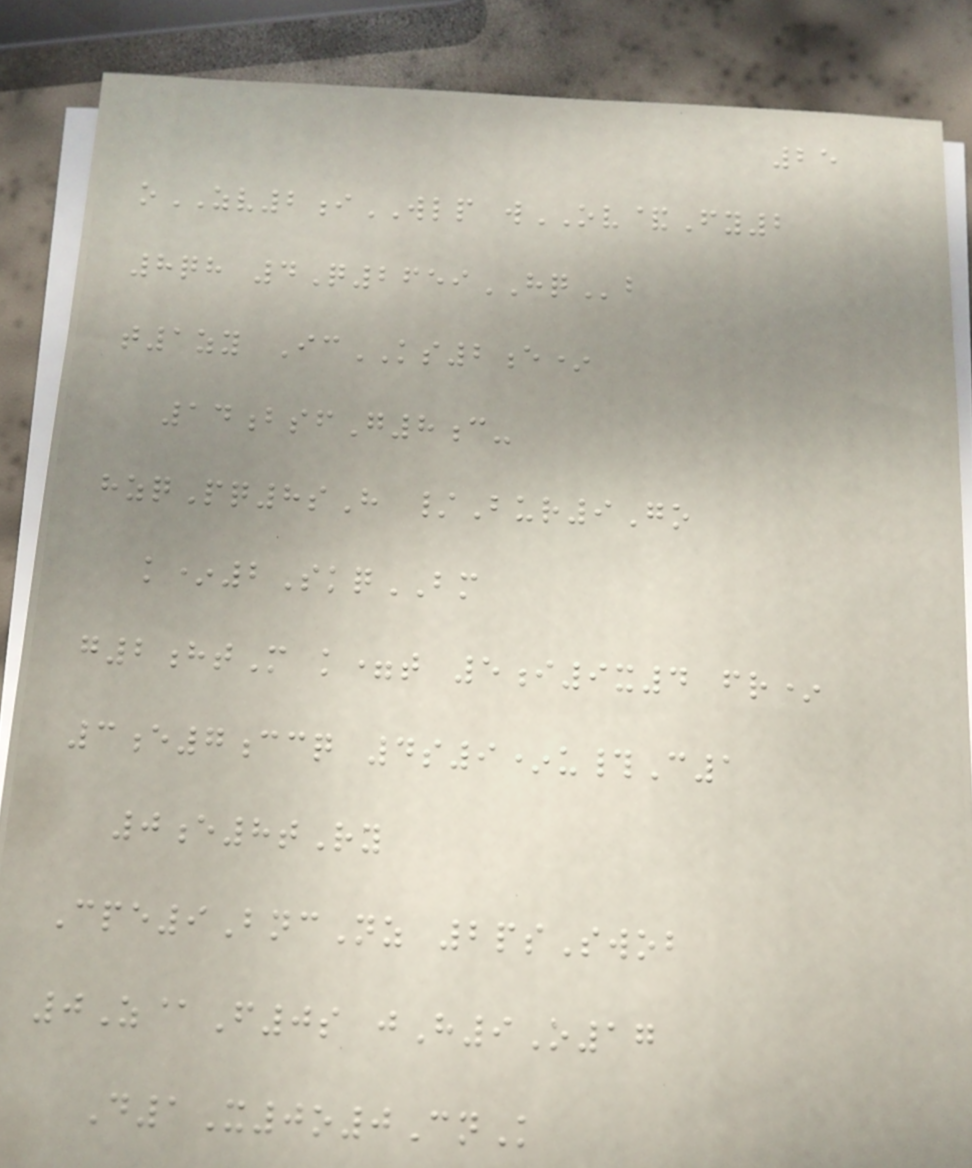25
oZV2iWLP wOV&Fy2
8qh 4Q2659HQb
t1zy IcKS2e*
14bsfG8c-
hzqPq8sH /Bur9Go
k*2SkqBM
g2htM k=t 5i9x4 fr*
3e7ccq 4s9*u#C1
0e8tRy
Cpe9BncNz 2psSwob
0Z@F0s jH9O17
D1X0o0CnK
